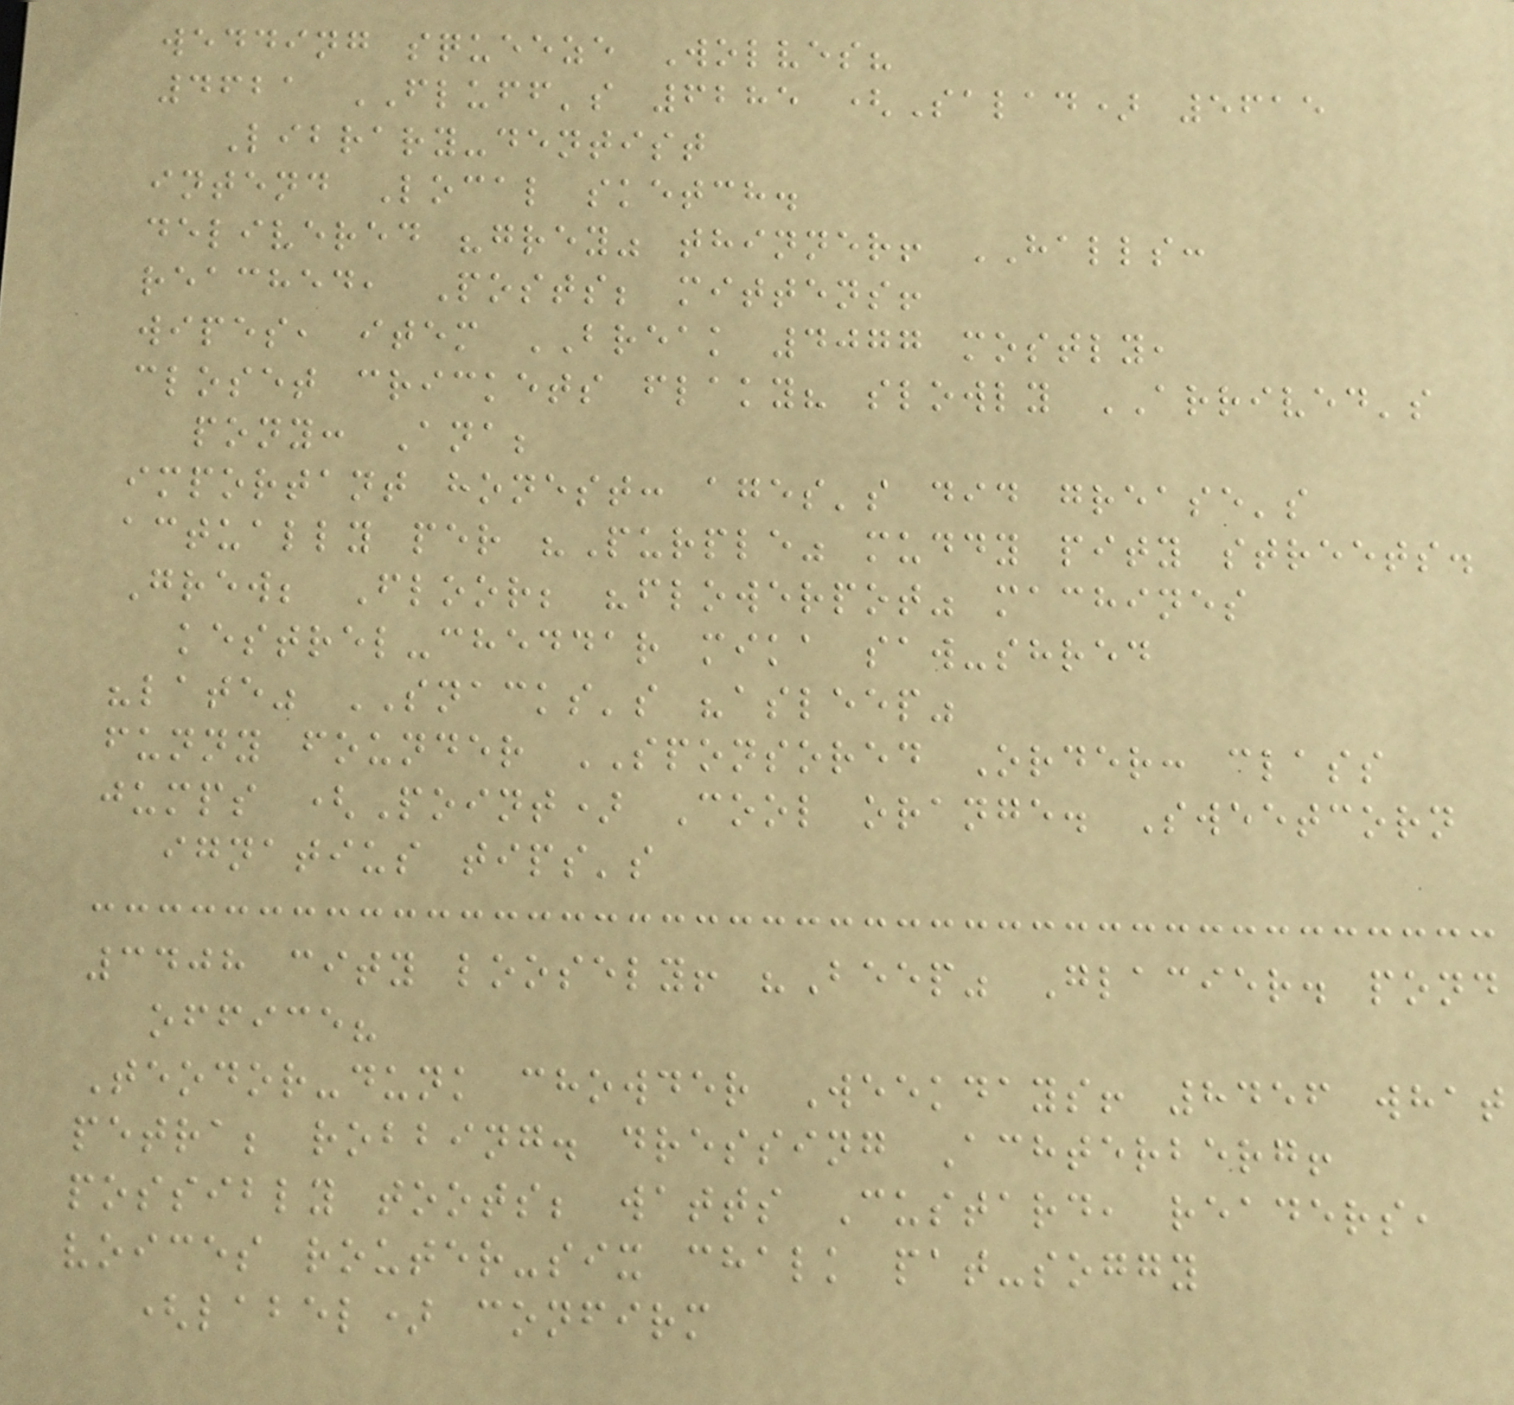wedding squeeze Wolves?
4621 FLUFF's 6285 (Salad) 5615
Library-dentist
intend Local sketch.
delivered "grey" thinner! HALLS:
reached, Posts; mittens!
wipes, item BREAK 4077 mostly,
closet crickets flaky? slowly ARRIVED's
pony: Ana;
important honest: ages's did grease's
actually per "Purple" muddy pity streets.
Grew; Floor; "flowerpot" machines
kestrel-cheddar mika saw-shred
"late" SNACKS's "asleep"
funny founder SPONSORED Order: class
jumps (Point) Cool orange. Sweetcorn
ignatius tips's
3408 city loosely! "Beep" Glacier. pond
office?
Teodor-dunk chowder Weekdays! 8456 what
petra; robbing. dressing Achterberg!
possibly toots; watts Custard, readers,
voices router-six chalk pat-soggy
(label) confirm
